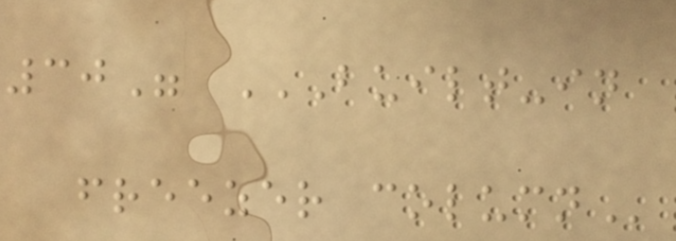30" BUILT-IN
FREEZER COLUMN
